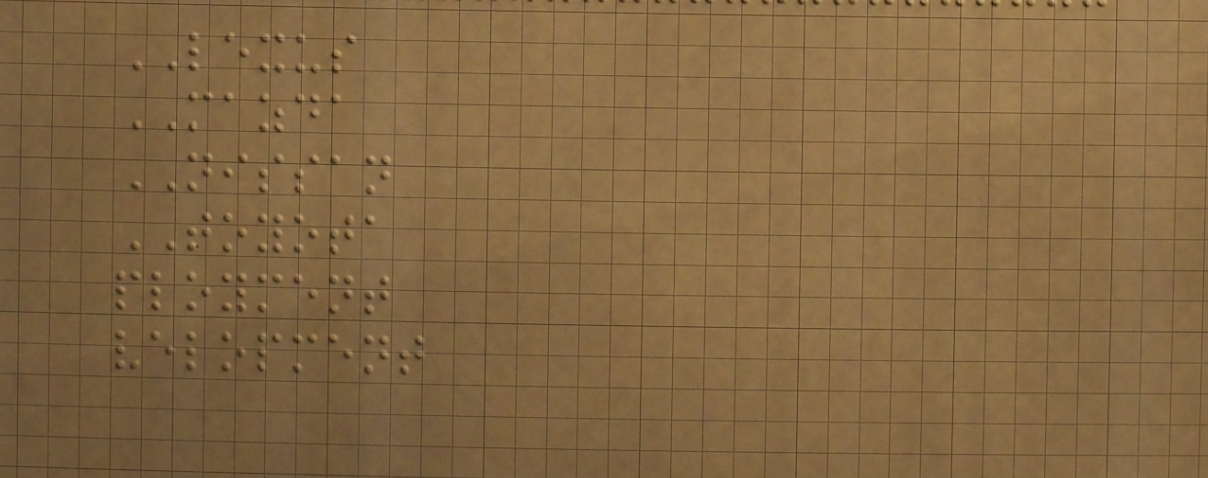LEXUS
MAZDA
NISSAN
TOYOTA
ployment
velopment
